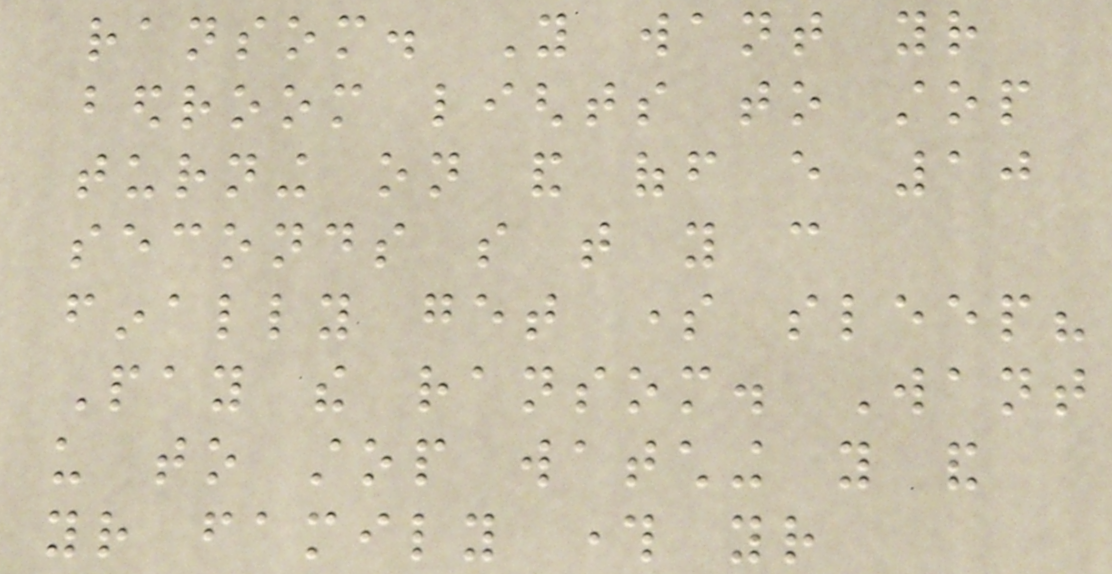ransom. You want your
bedroom lights to stop
turning on and off every 10
seconds so that you can
finally get some sleep?
Pay the ransom. Want
us to stop watching you and
your family through your
